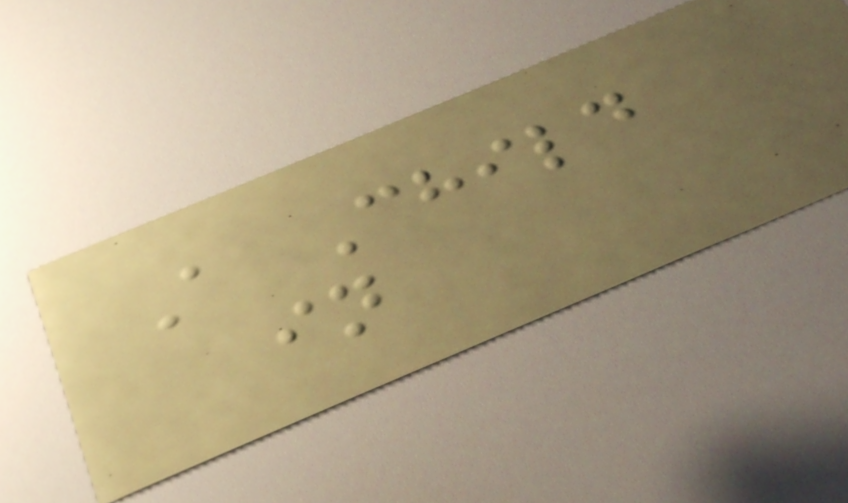A Child
in
